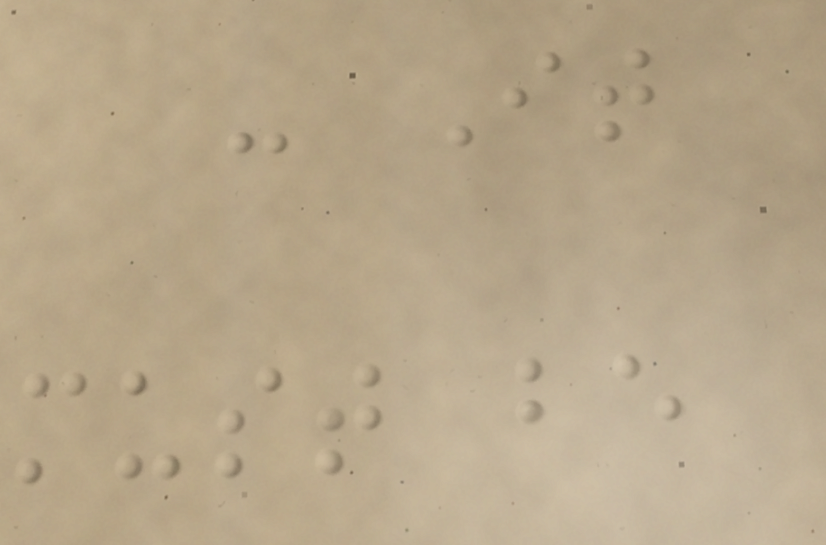- It
must be
